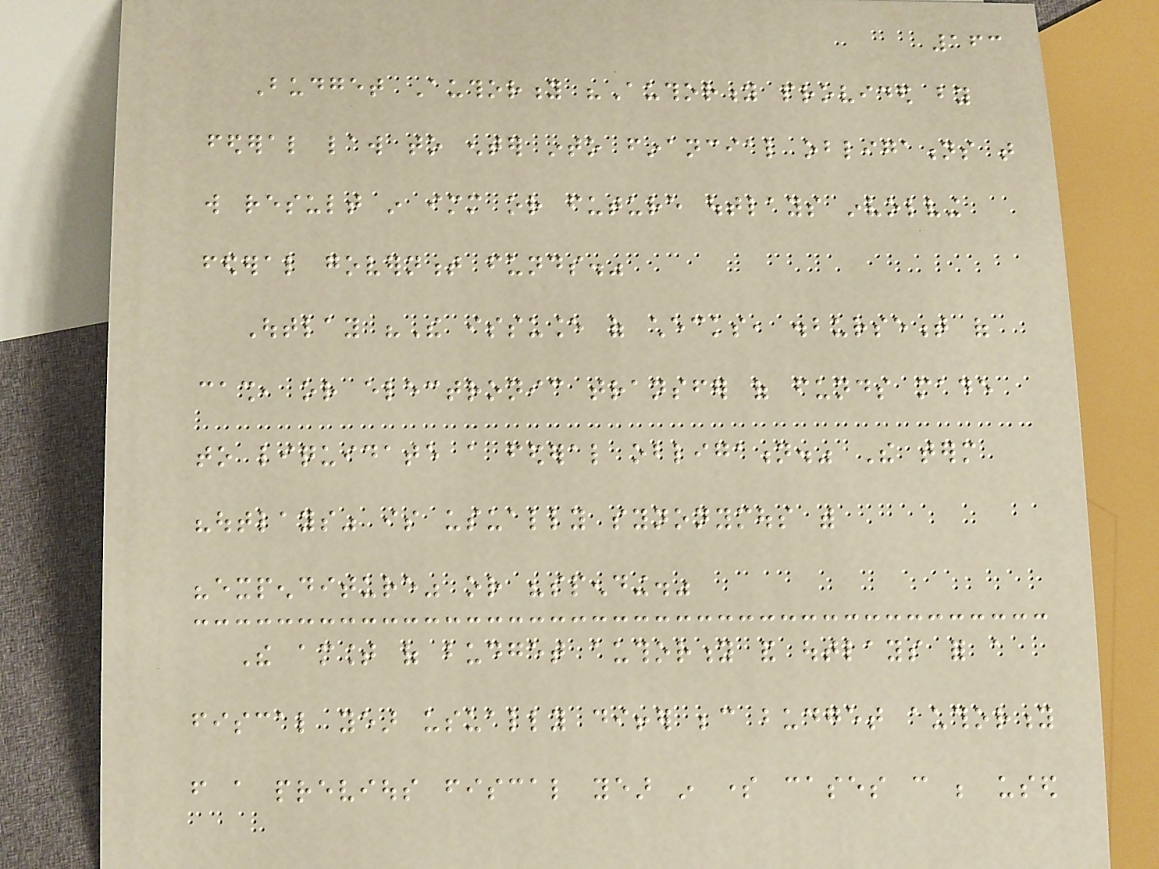163
Budget Authority "Authority provided by
federal law to enter into financial obligations that
will result in immediate or future outlays involving
federal government funds."
Outlay "The issuance of checks, disbursement of
cash, or electronic transfer of funds made
to liquidate a federal obligation." The term
"outlays" is usually synonymous with
"expenditure" or "spending."
The amount of budget authority and outlays for a
fiscal year usually differ because budget authority
from a previous fiscal year in some cases can be used
